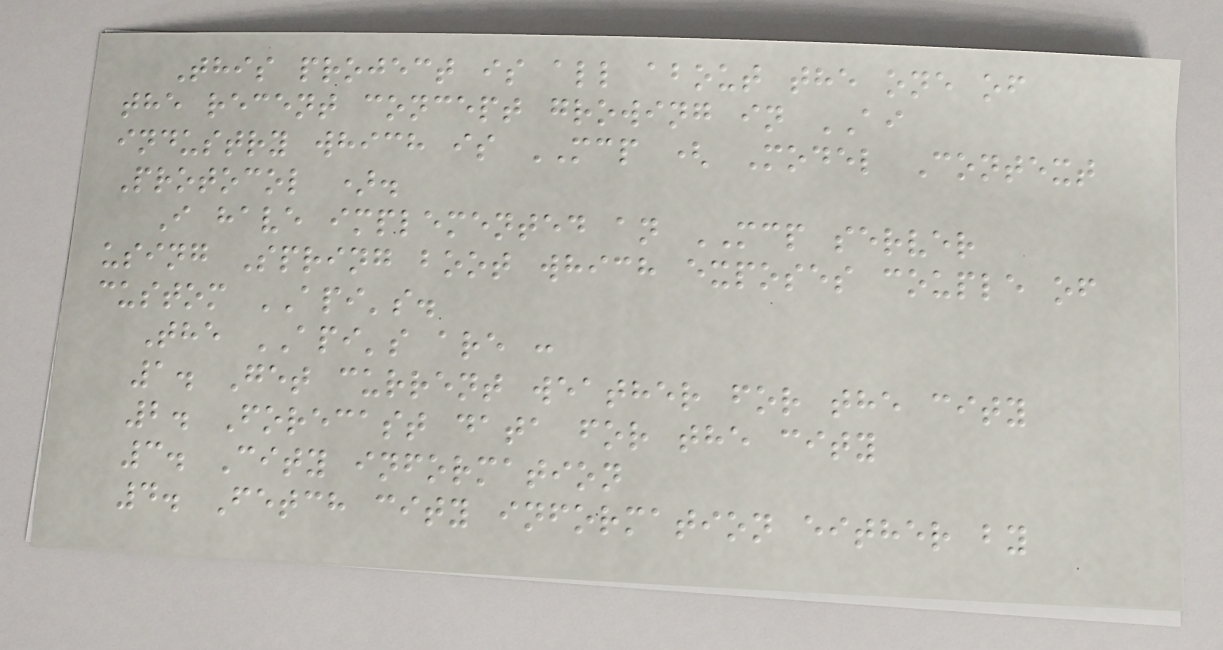This project is all about the one of
the recent concept growing in AI
industry which is MCP ( Model Context
Protocol ).
I have implemented an MCP server
using Spring boot which exposes couple of
custom API's.
The API's are :
1. Get current weather for the city
2. Forecast data for the city
3. City information
4. Fetch city information either by
